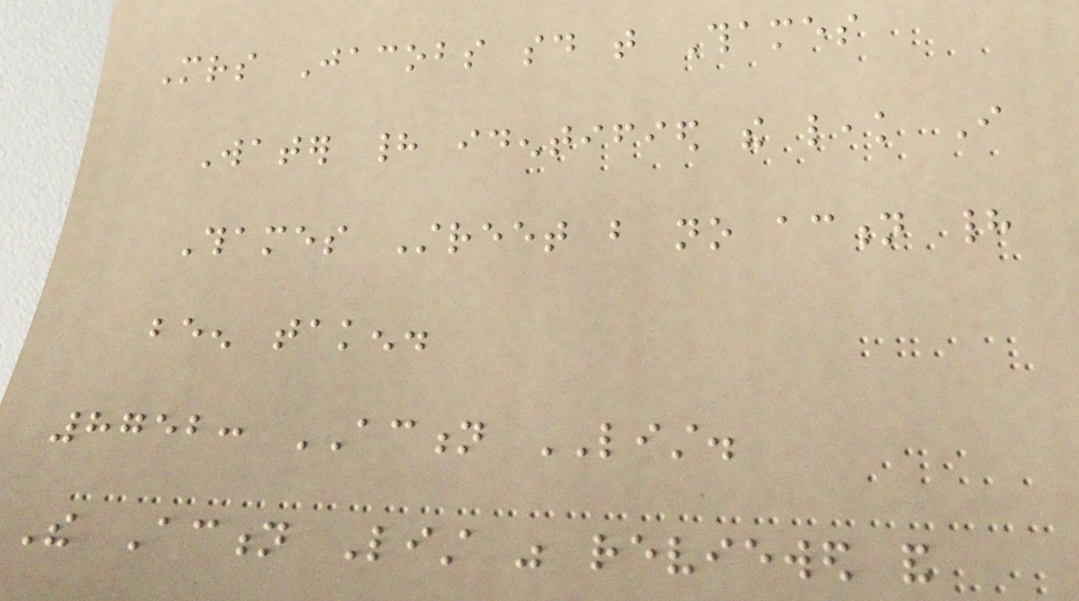Mrs Jacobs said that Thames
Water had identified the leak I
Thames Street but no action had
been taken.
8752: ACTION LIST.
The Action List was reviewed and
